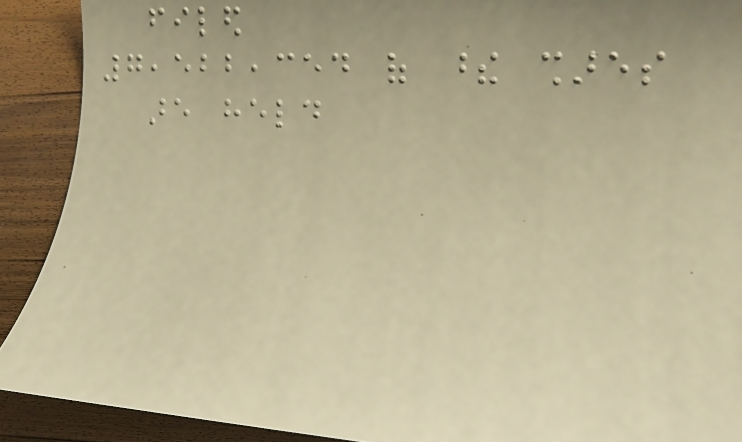filed
7,522,354 of these shares
are held
